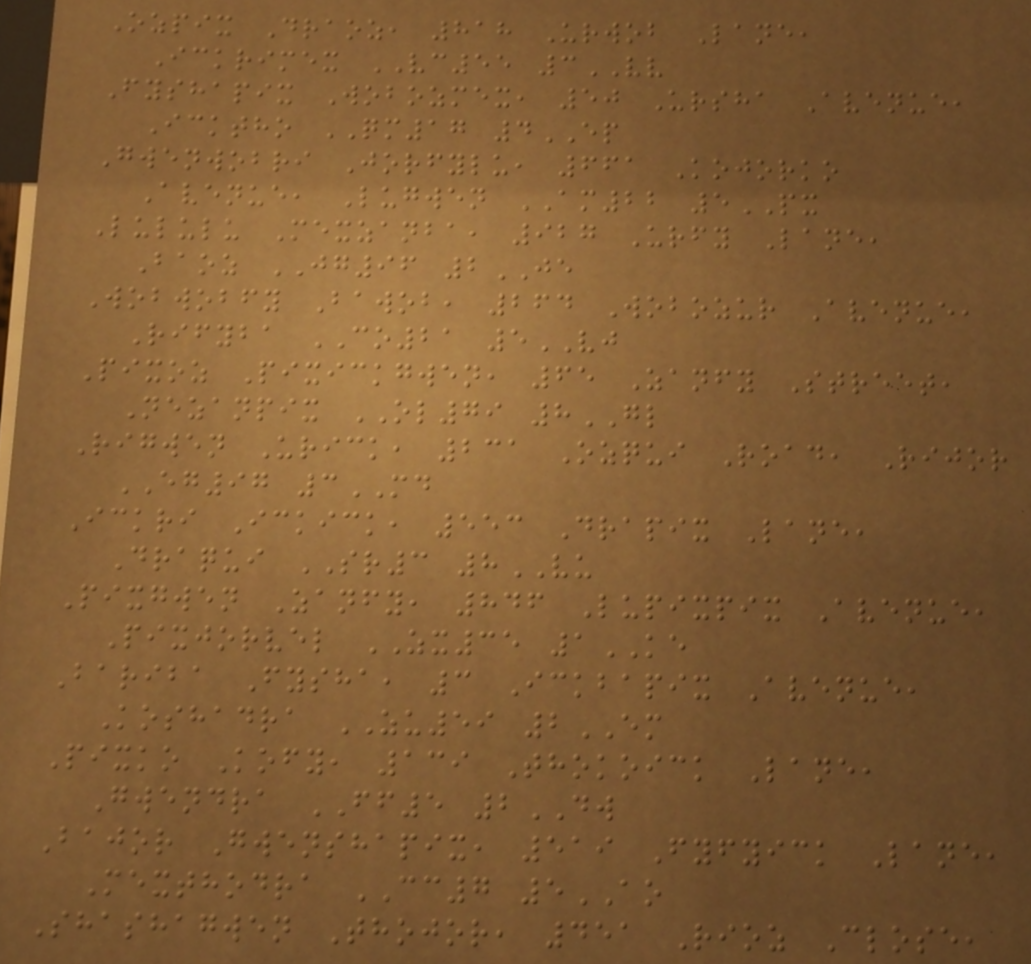Ozpix Draoz, 818 Urwob Lane,
Ickrimex VC55 3VV
Fyshapix Wobozmex, 50 Ursha Avenue,
Icktho QM17 4EP
Gwenwobri Jorfylu, 661 Kojorko
Avenue, Lugwen AM22 5PX
Lululu Mexzanba, 927 Urfy Lane,
Baoz JG96 2JE
Wobwobfy Bawob, 264 Wobozur Avenue,
Rifyba CO21 5VJ
Pixoz Pixickgwen, 65 Zanfy Street,
Nezanpix OL79 8GL
Rigwen Urick, 231 Ozqui Road, Rijor
EG97 3MD
Ickri Ickick, 553 Drapix Lane,
Draqui SR3 8VU
Pixgwen Zanfy, 846 Lupixpix Avenue,
Pixjorvel ZX35 1KE
Bariba Fysha, 3 Ickbapix Avenue,
Koshadra ZU59 2EM
Pixko Kofy, 139 Thokoick Lane,
Gwendra FF5 2DW
Bajor Gwenshapix, 519 Fyfyick Lane,
Mexthodra CC7 5AO
Shashagwen Thojor, 451 Rioz Close,
